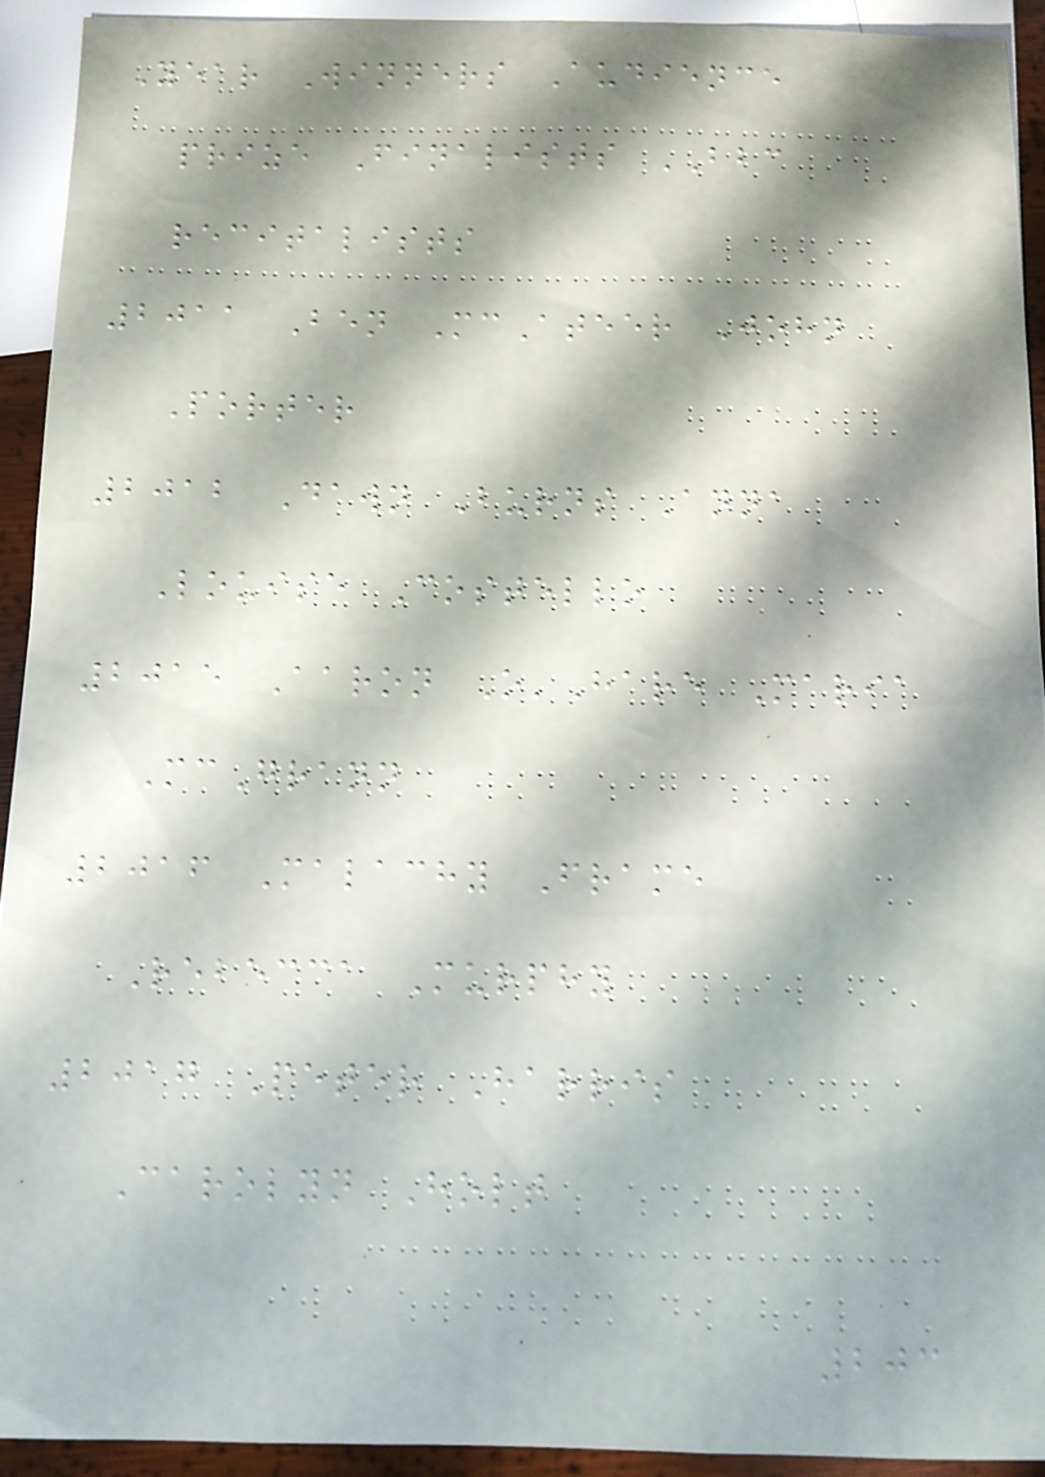Year Winners Audience
prize Finalists BBC
recitalists
2011 Ben McAteer John
Porter
2012 Dawn Burns Anna
Louise Costello
2015 Aaron O'Hare Maria
McGrann
2016 Malachy Frame
Rebecca Murphy
2017 Peter Harris
Carolyn Holt
203
